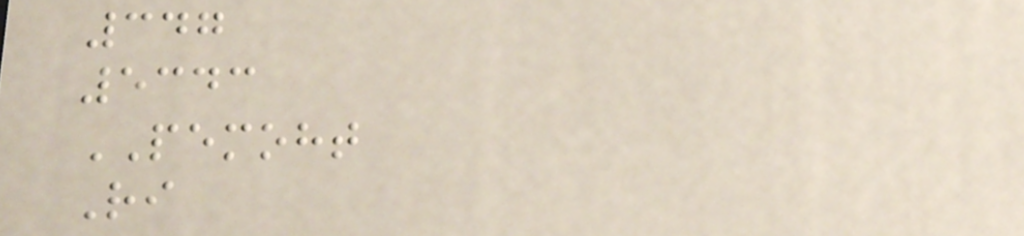347
5343
PEMOHT
Ri
